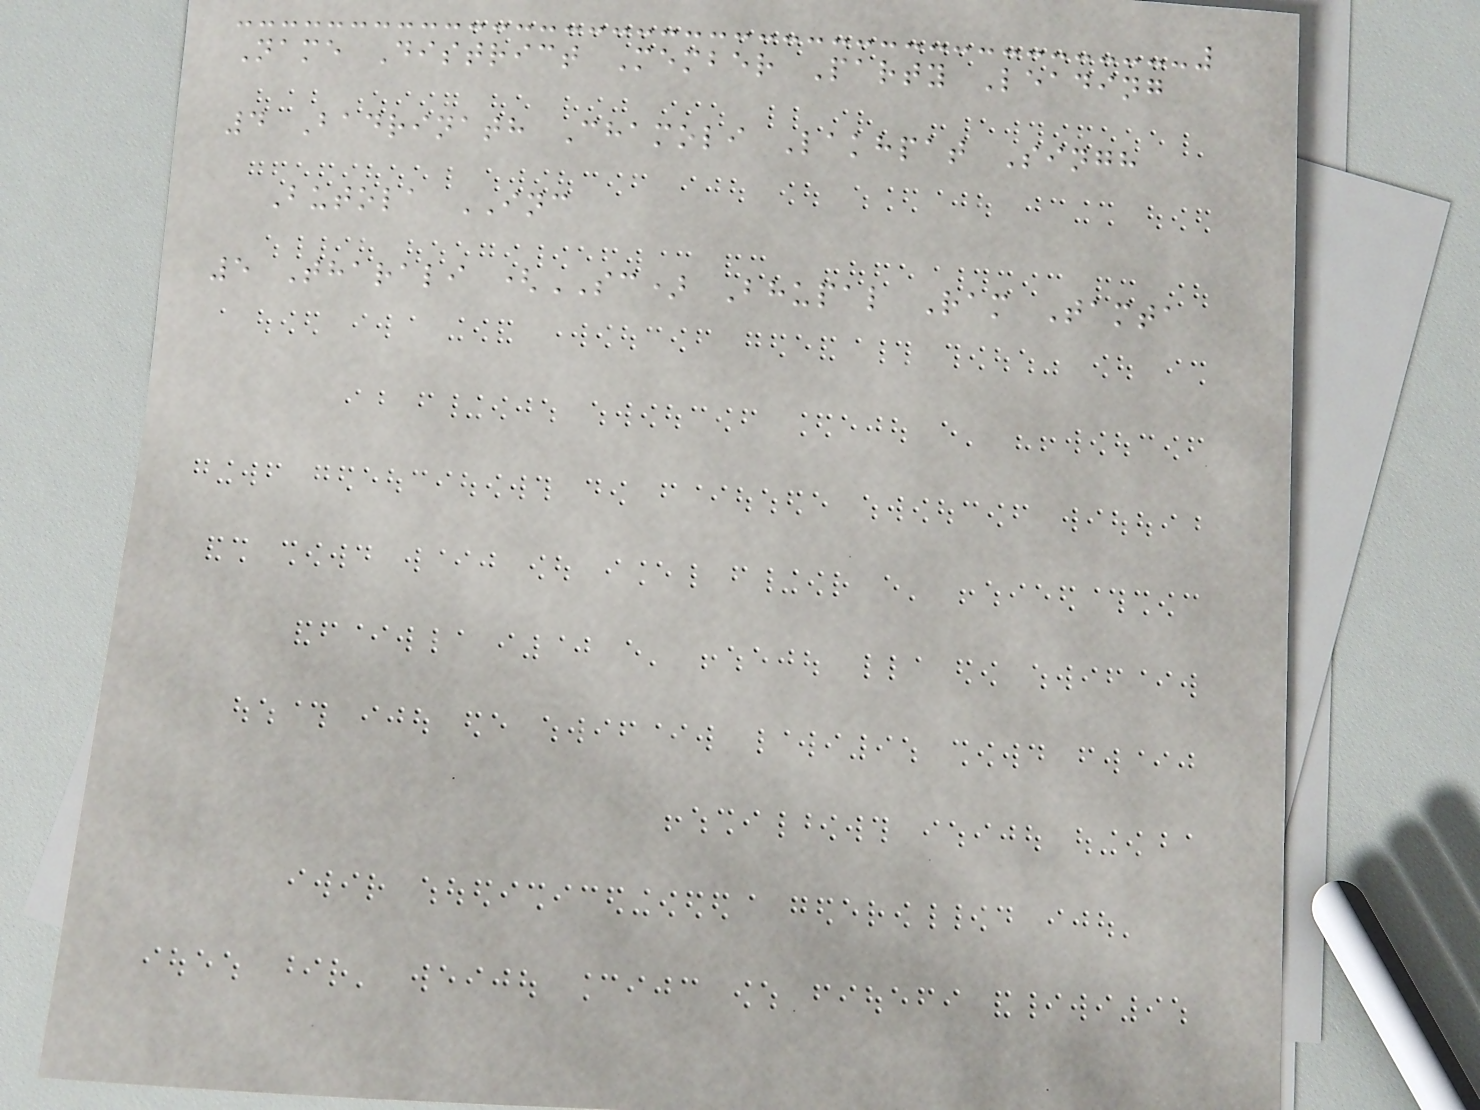Name District Member Party Leading
4 Badrinath Chamoli Lakhpat Singh
Butola INC
5 Tharali (SC) Bhupal Ram Tamta
